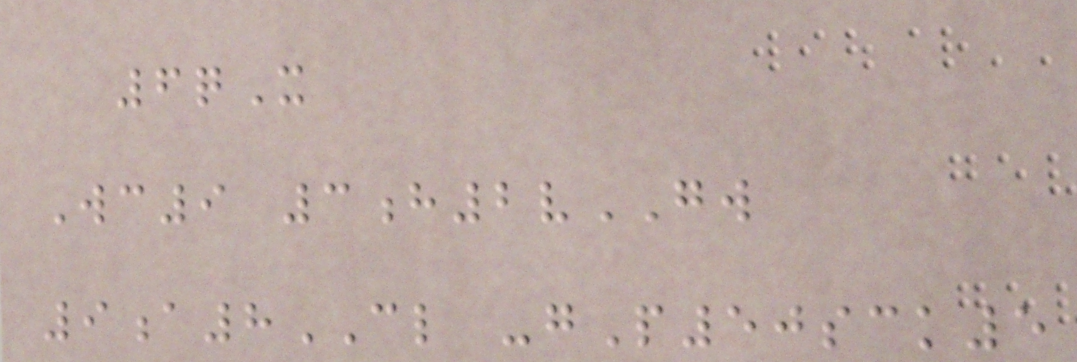6qX
Wc9 3h2vGW
9a8CL -gP50sck5
